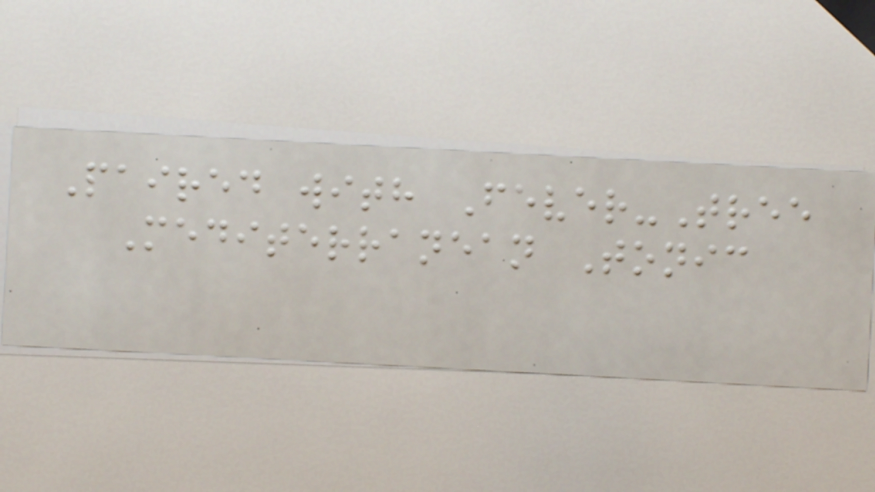Paired with Fever-Tree
Mediterranean Tonic
